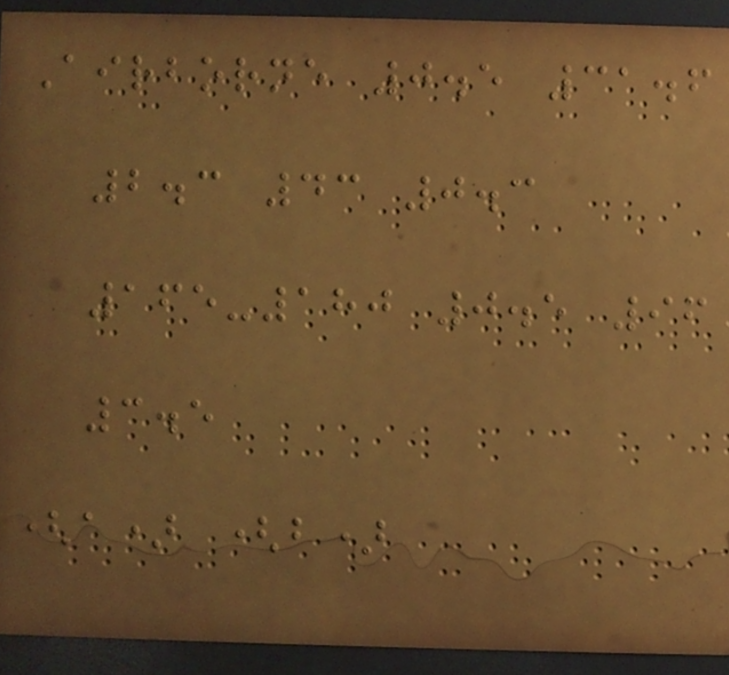Airborne 0.5 31.6
2.3 43 0.3
165-180 0.5 96
3.5
(a) (b)
